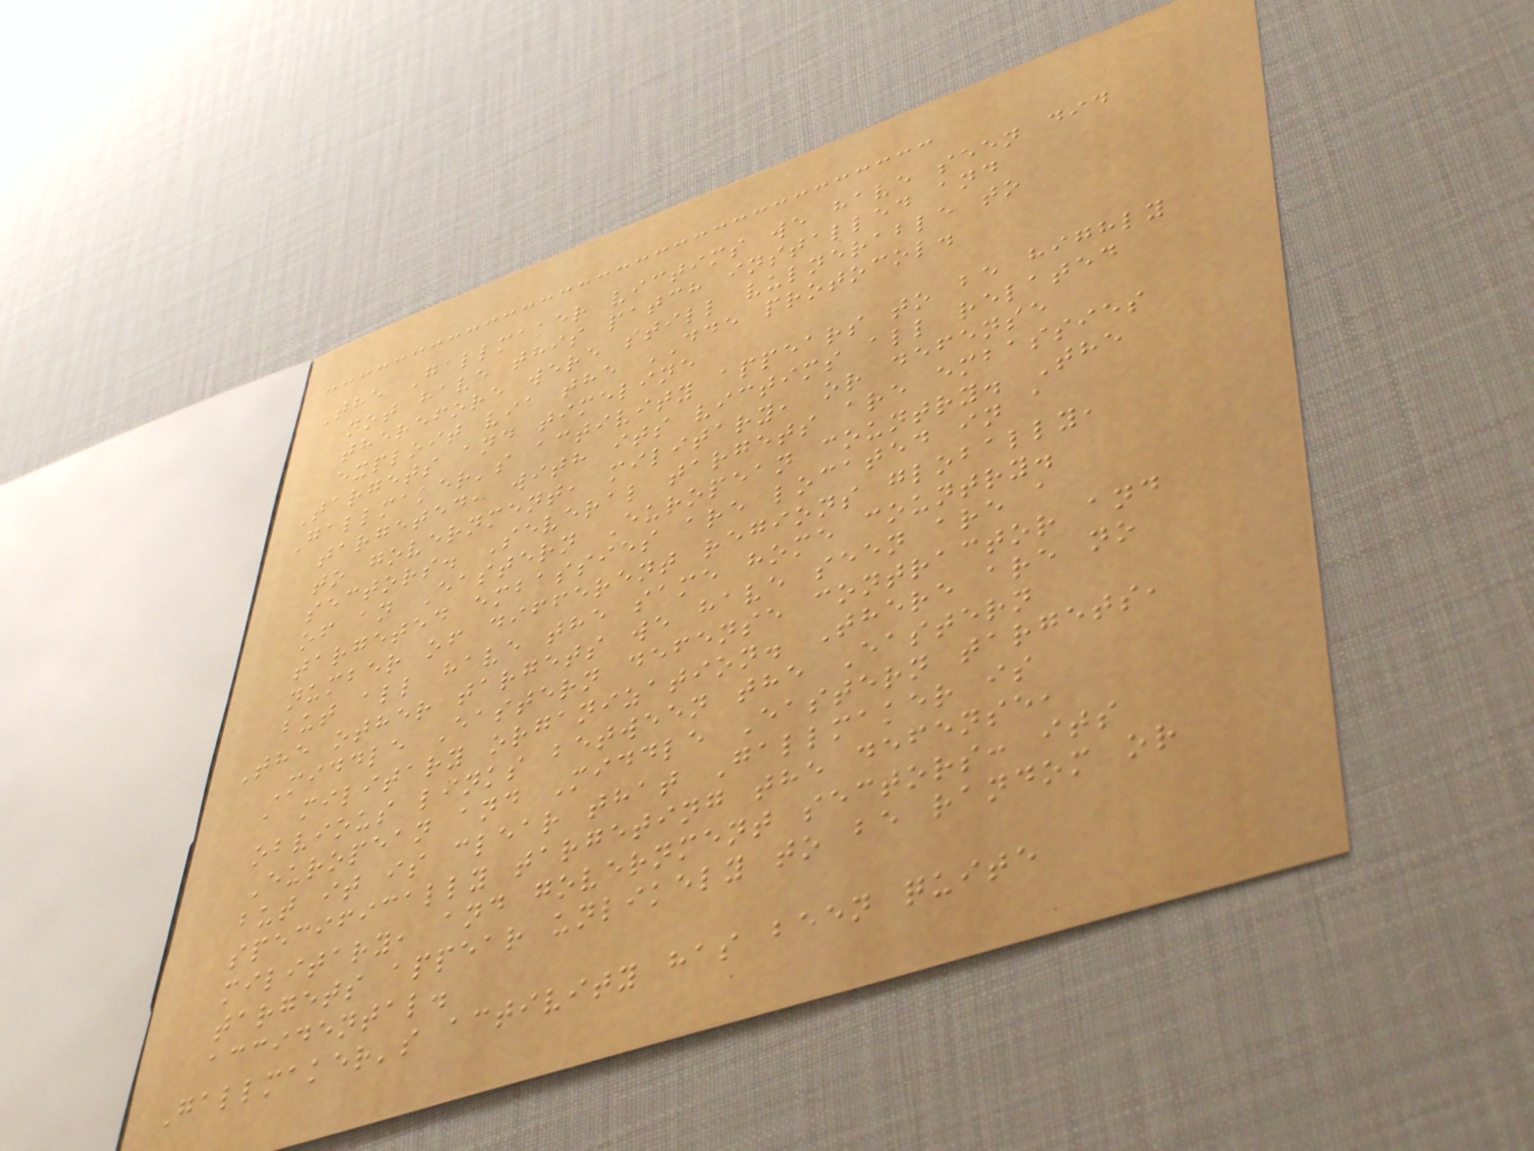The Gallmaker victims we have seen did
not have this patch installed and
therefore were still vulnerable to
exploit via the DDE protocol.
Targets and timeline
Gallmaker's activity appears to be highly
targeted, with its victims all related
to government, military, or defense
sectors. Several targets are embassies
of an Eastern European country. The
targeted embassies are located in a
number of different regions globally,
but all have the same home country.
The other targets we have seen are a
Middle Eastern defense contractor and
a military organization. There are no
obvious links between the Eastern
European and Middle Eastern targets,
but it is clear that Gallmaker is
specifically targeting the defense,
military, and government sectors: its
targets appear unlikely to be random or
accidental.
Gallmaker's activity has been quite
